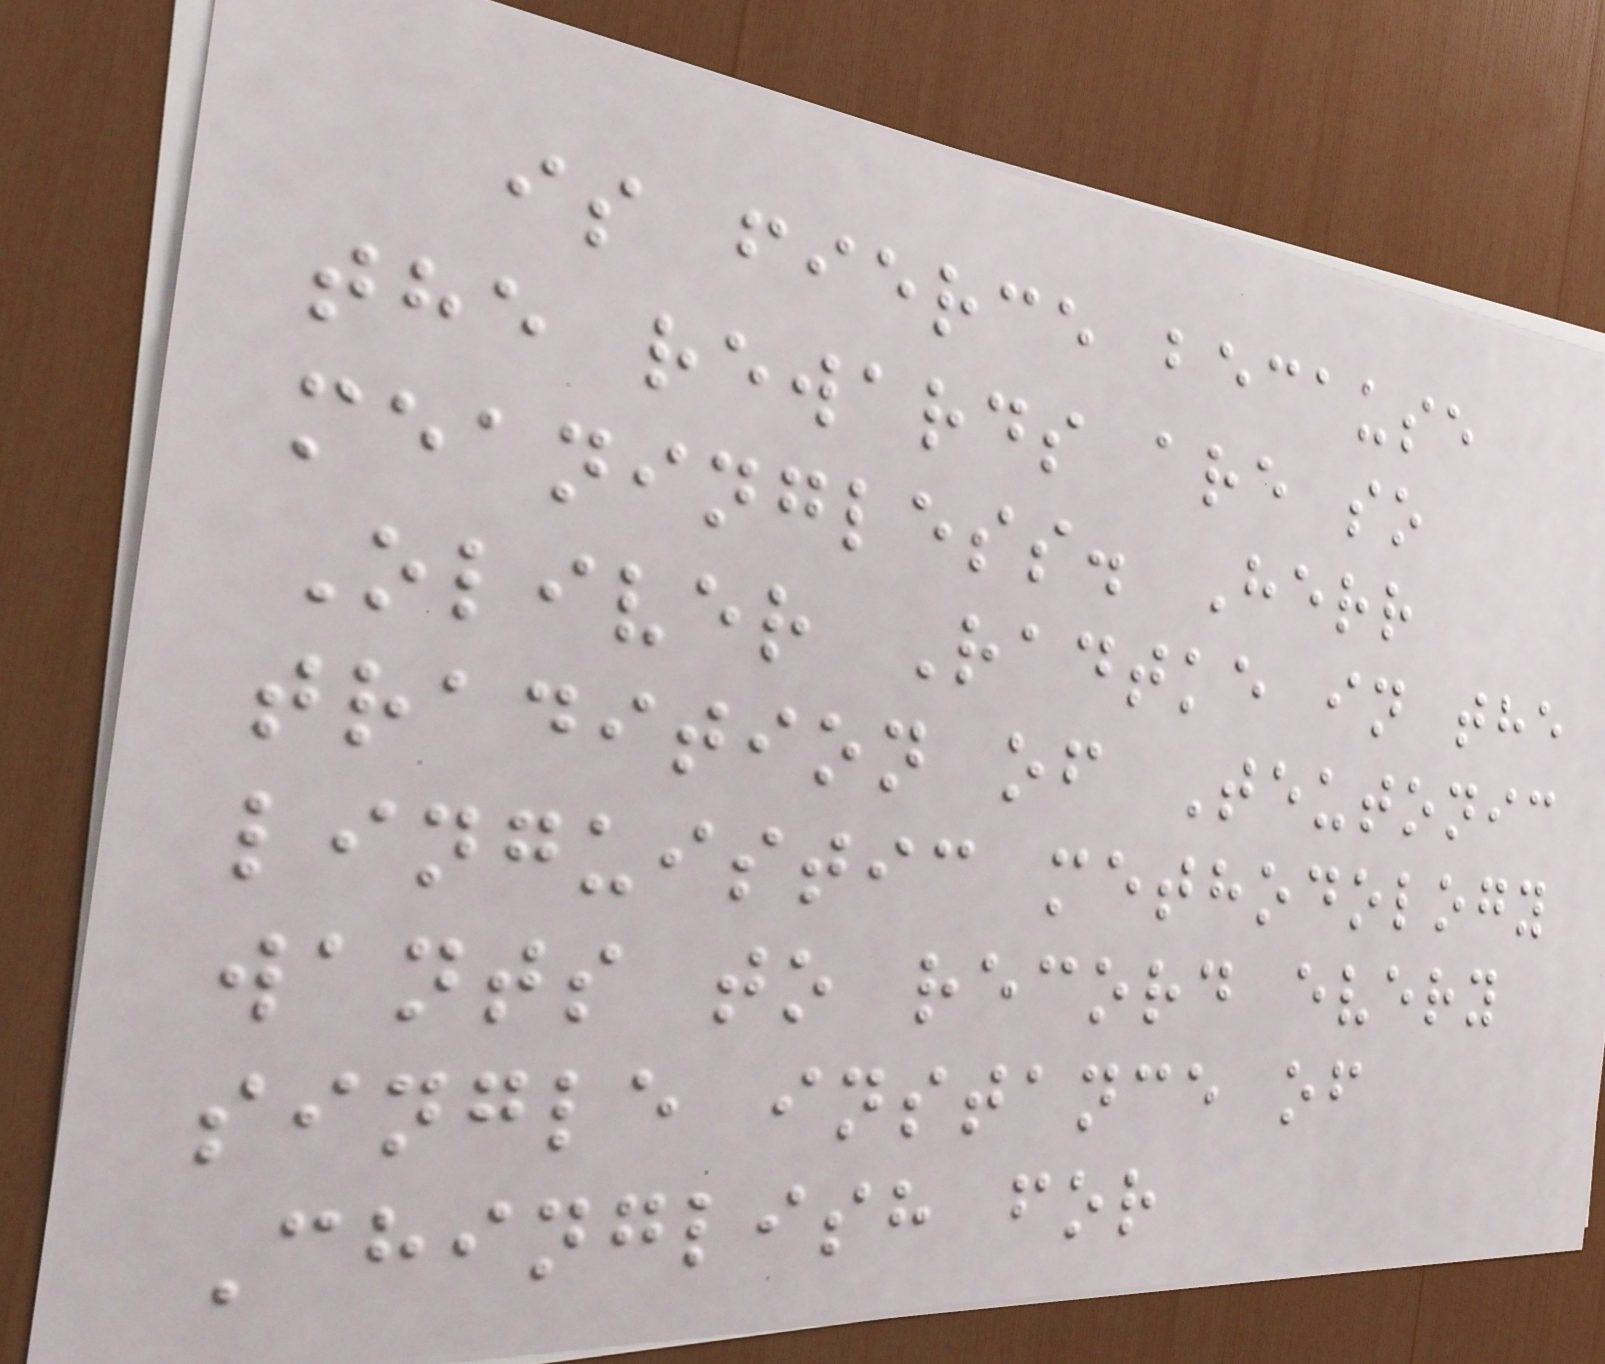is fierce because
the rewards are so
meaningless. Herr
Oliver Radtke in the
tradition of Teutonic
linguistic methodology
wants to record every
single instance of
Chinglish for
